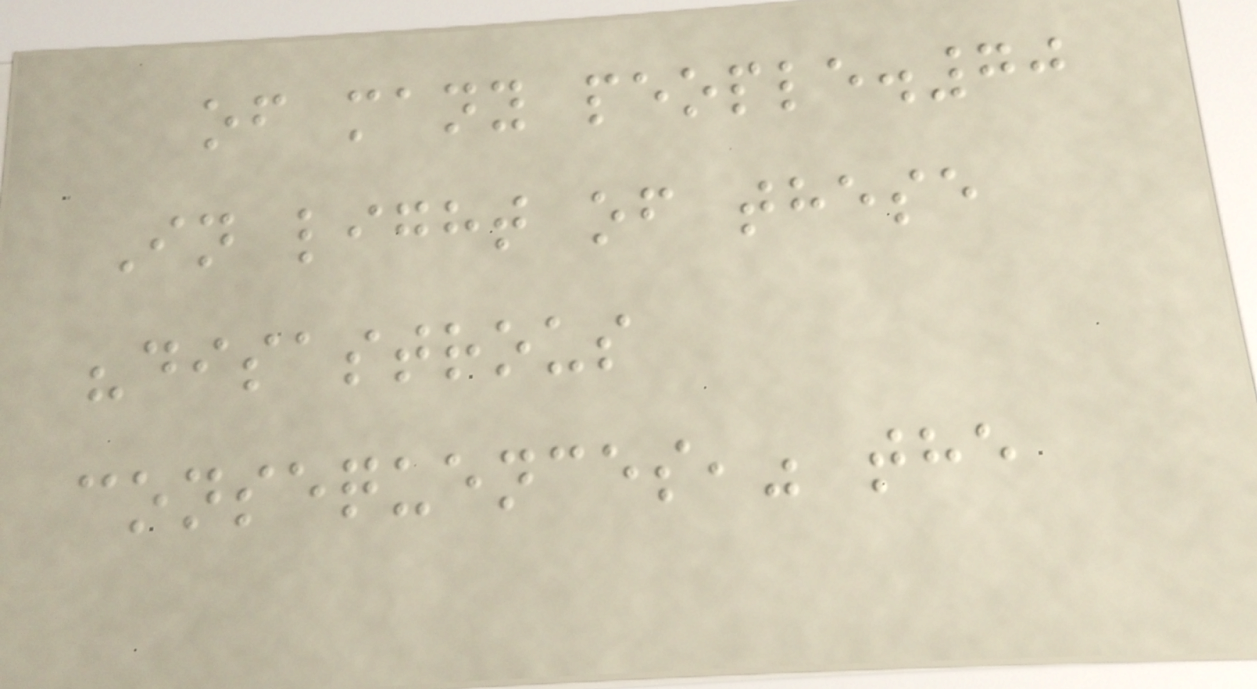of many people.70
In light of these
"disastrous
consequences," the
